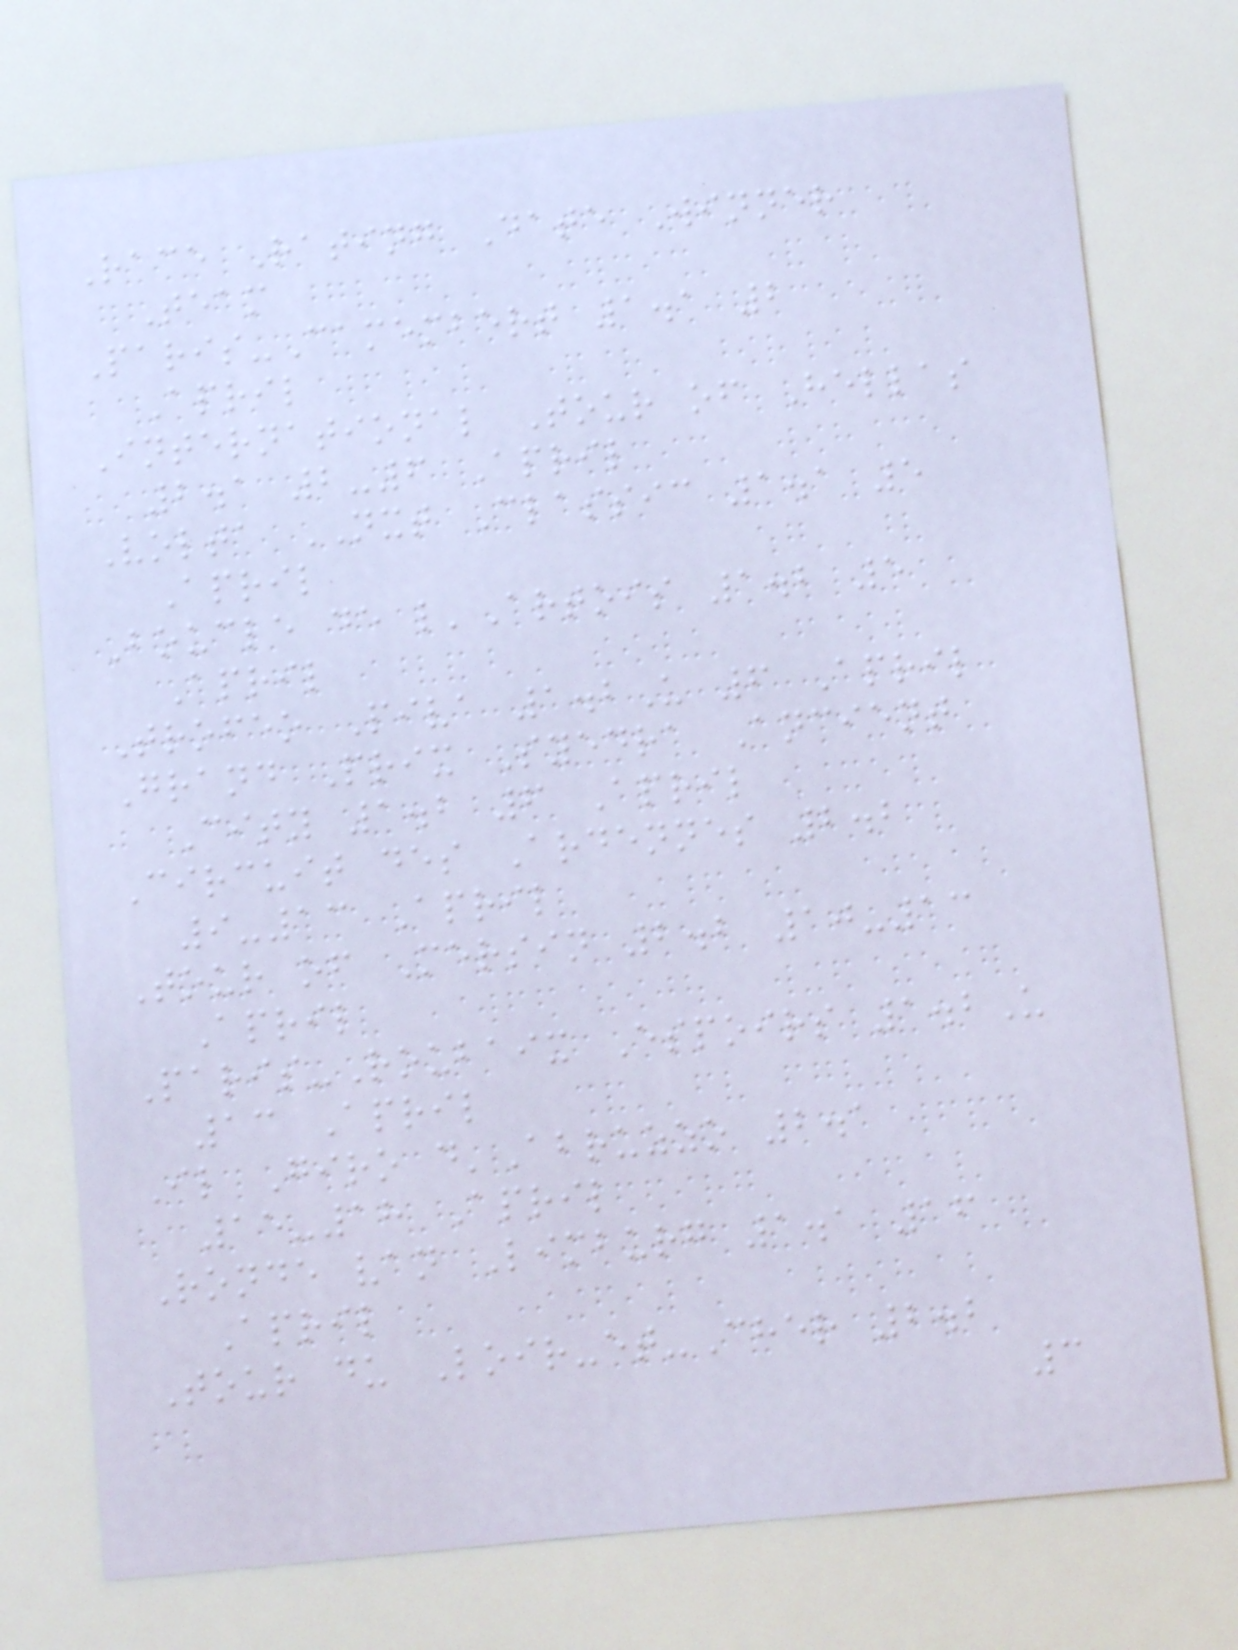Race Rating Date Winner
Team
Paris-Camembert 1.1 2
April
International Tour of Hellas
2.1 2-6 April
Volta NXT Classic 1.1 5
April
Boucle de l'Artois 1.2 5
April
Trofeo Piva 1.2U 6 April
Grand Prix Syedra Ancient
City 1.2 6 April
Circuit des Ardennes 2.2
9-13 April
Tour of Mersin 2.2 10-13
April
Paris-Roubaix Espoirs 1.2U
13 April
Il Giro d'Abruzzo 2.1
15-18 April
Ronde van Limburg 1.1 16
April
Tour du Loir-et-Cher 2.2
3
